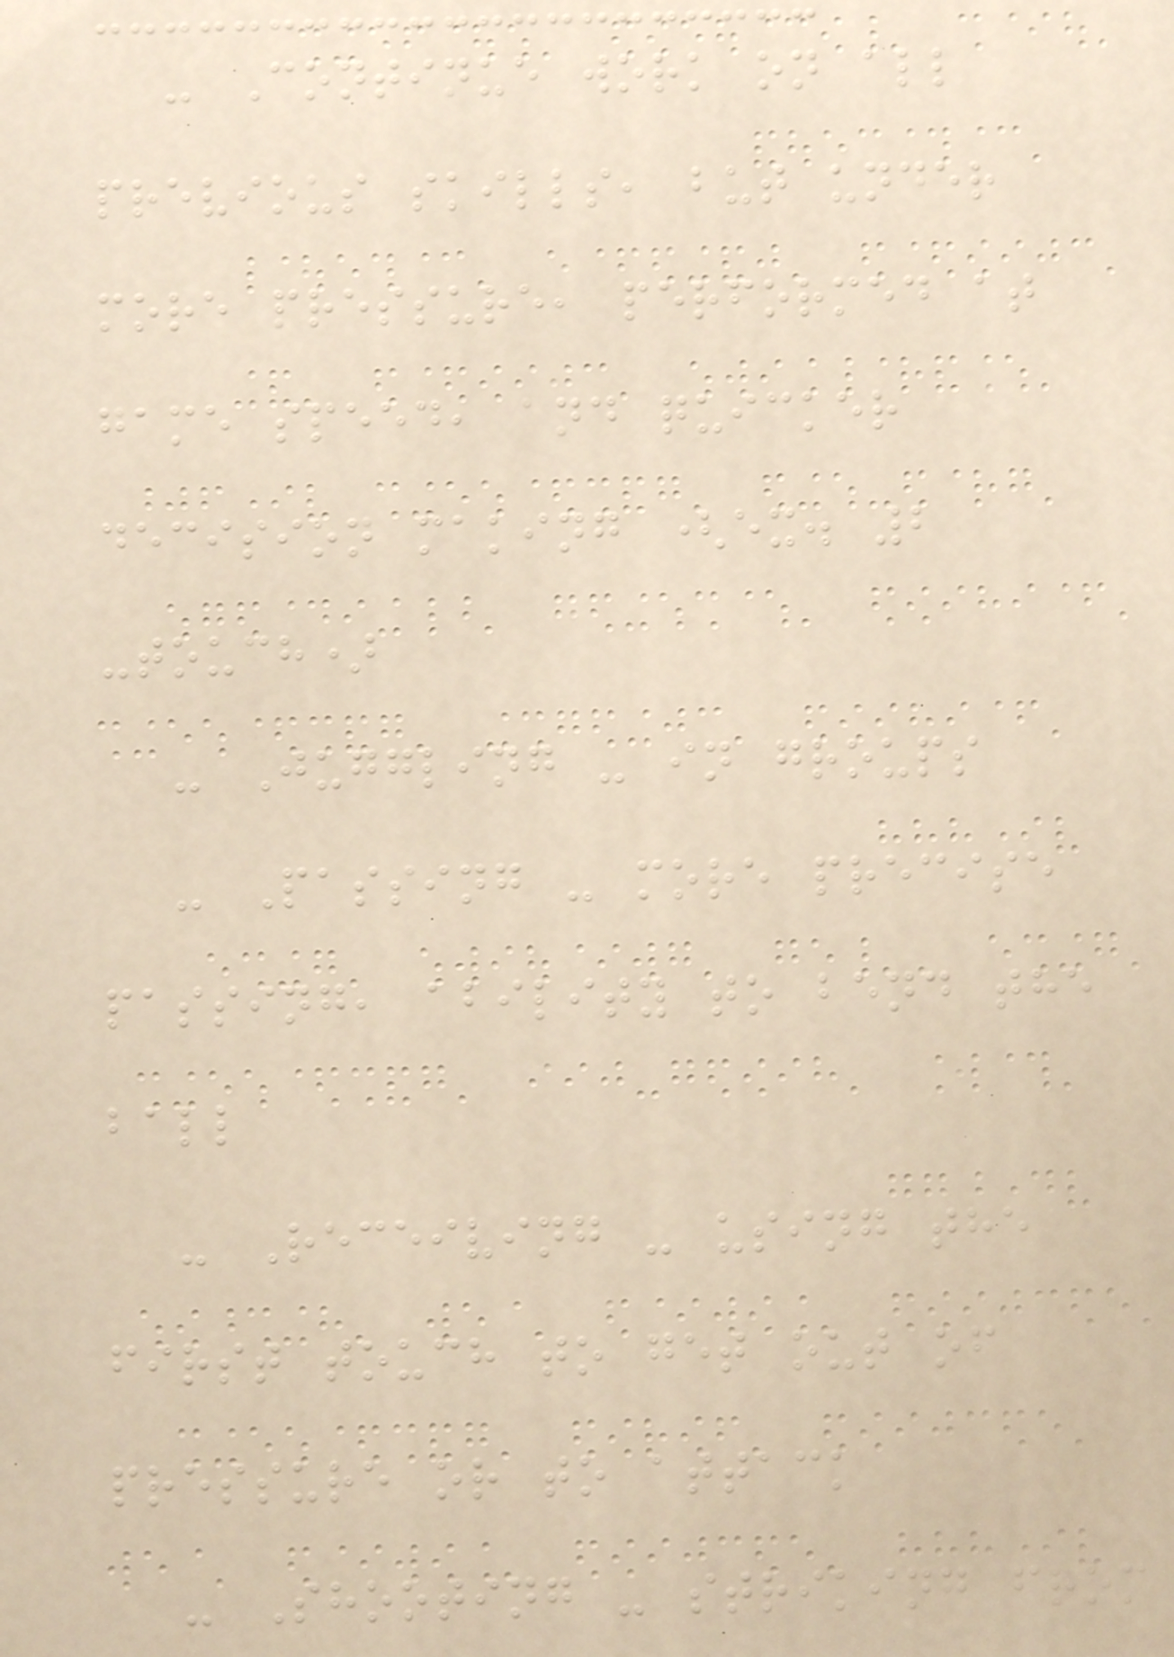- Continue work on all
previous skills, but under
more pressure, performed at
game speed, and quicker
decision making (ex. 2
-touch)
- Juggling - in groups
- Passing - more precise
passing, ability to bend the
ball
- Receiving - using the
first touch to get out of
pressure or to attack
- Shooting - striking from
